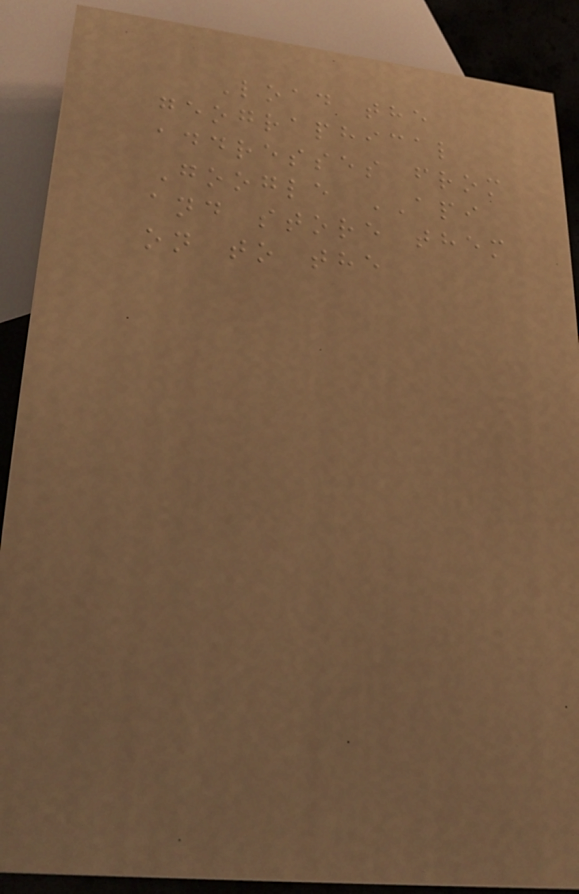Load the
geographical
addresses from
Google API
and store them
on to the
